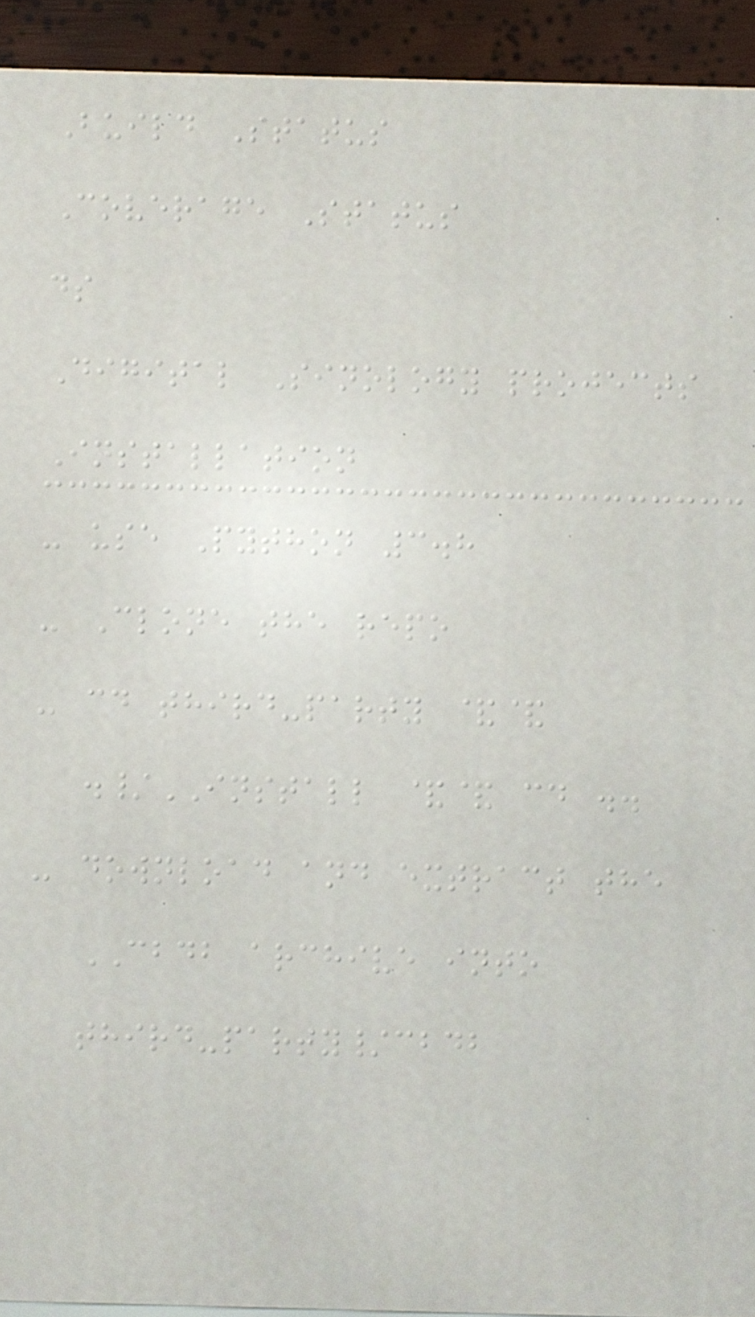Build Status
Coverage Status
ds
Digital Sinology projects
Installation
- use Python 3.8
- Clone the repo
- cd third-party &&
./INSTALL && cd ..
- download and extract the
CBDB archive into
third-party/cbdb
